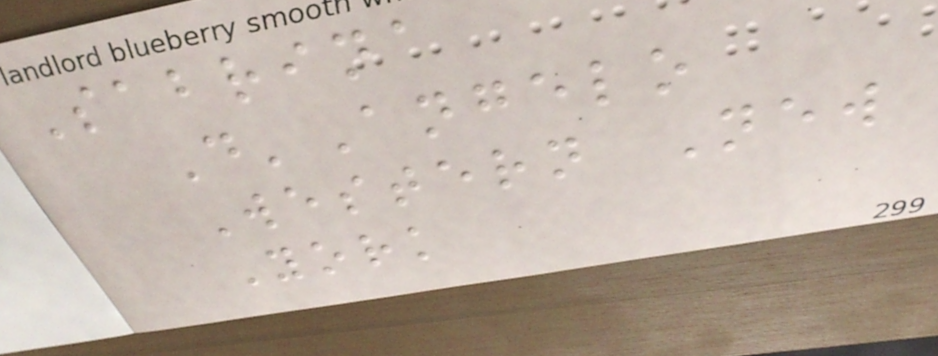Sabrina
D'Angelo
Western New
York
